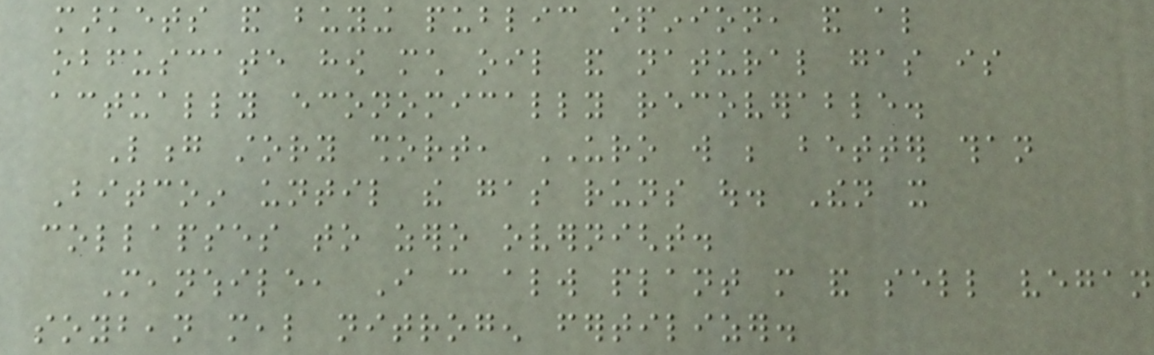markets and buying public opinion, and also
obfuscate how much oil and natural gas is
actually economically recoverable.
Long story short, URO will be better than
Bitcoin until the gas runs out. Then it
collapses to zero overnight.
Meanwhile, I can always plant more and sell vegan
soybean meal nitrogen fertilizer.
